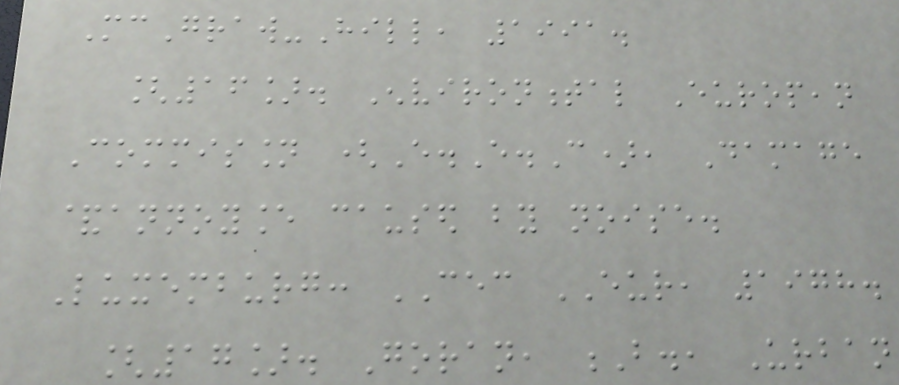McGraw-Hill, 1991.
[16]. Environmental European
Commission (E.E.C), Damage
&annoyance caused by noise.
Luxemburg: CEC EUR, 1978.
[17]. Goran, B., Urban
